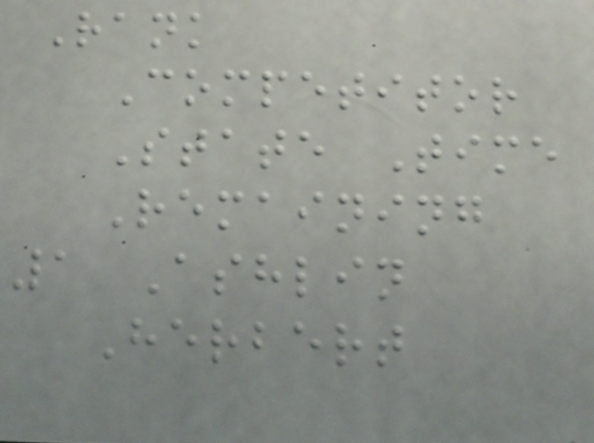Rank
Competitor
State Time
Remaining
1 Ashlin
Herbert
